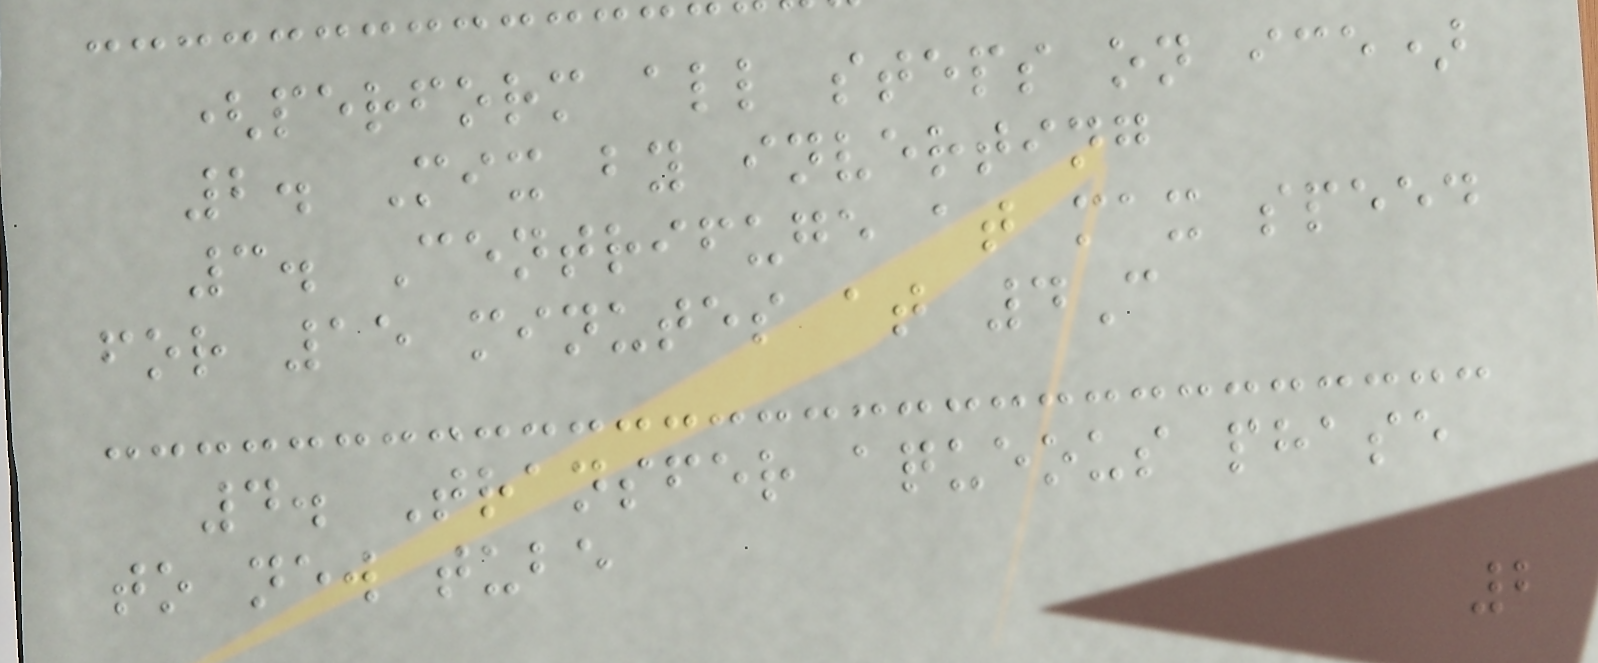(perform all steps on ice)
2. Mix by inverting
3. Centrifuge at max speed
for 15 minutes at 4C
4. Transfer aqueous phase
to new tube
2
